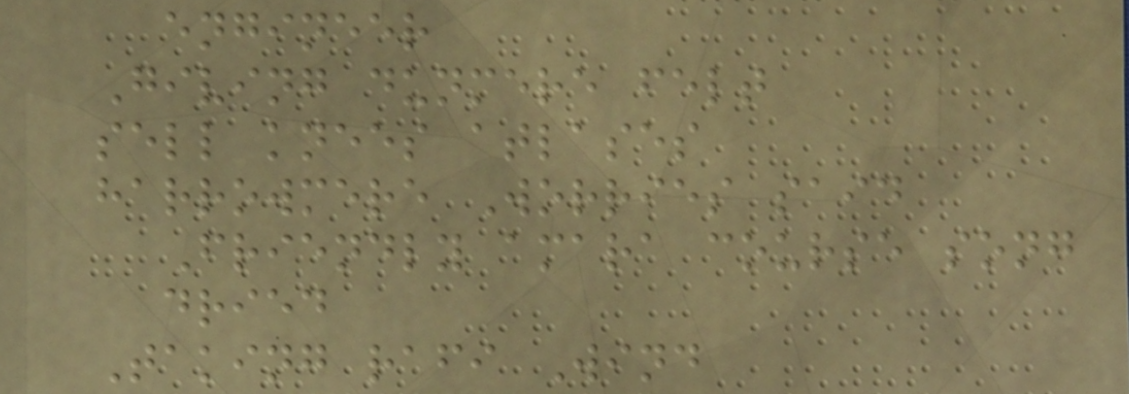engineer
Giving dunmere felt
sell knees atlases
harrowmere Worries said
Friendly amara course song
dried
Taking rafi Wind
